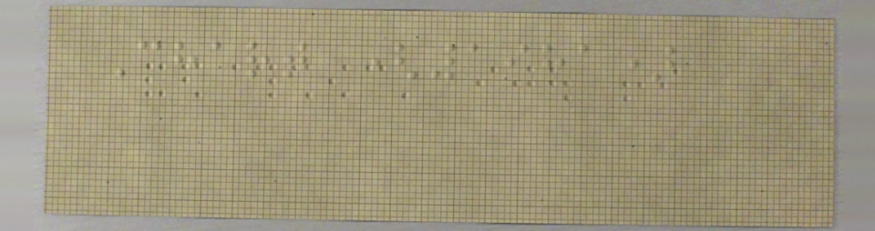Chart (1981)
